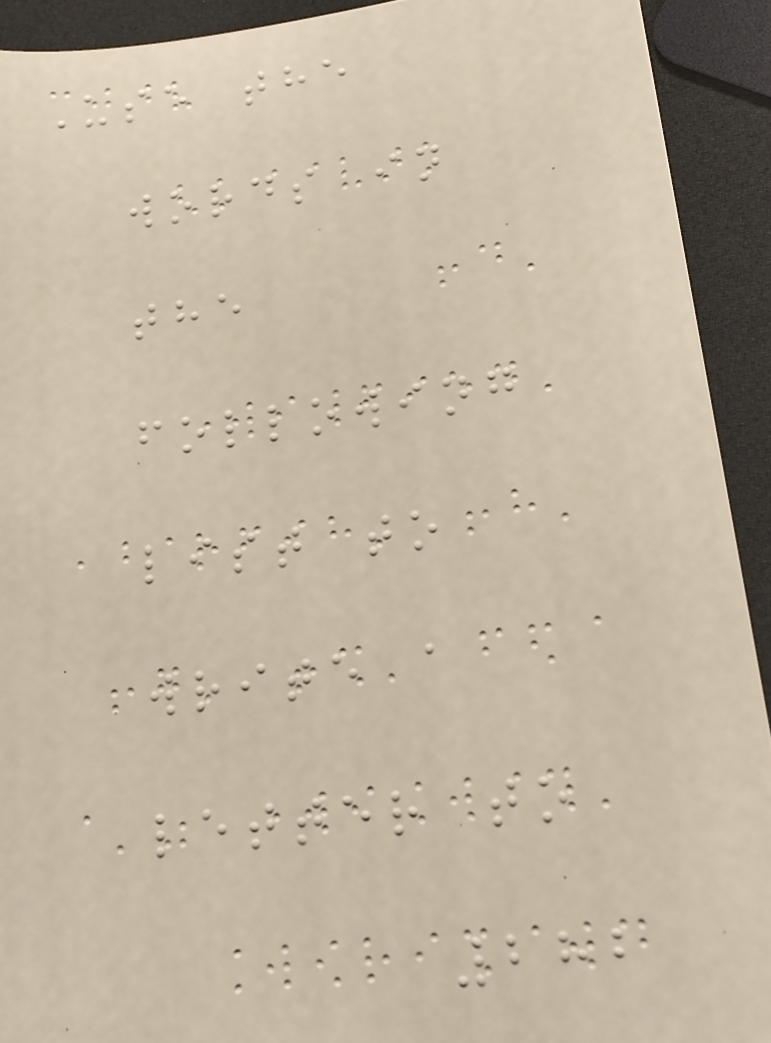Use the
words in
the
following
list to
write a
letter to
282
